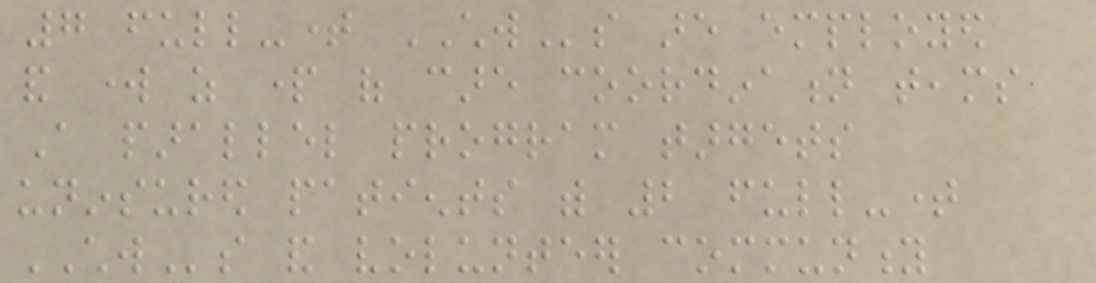7 full-time CHWs are employed
and work as part of care coordination teams
A parallel program targets
uninsured patients with 2 full-time
CHWs and volunteer community
